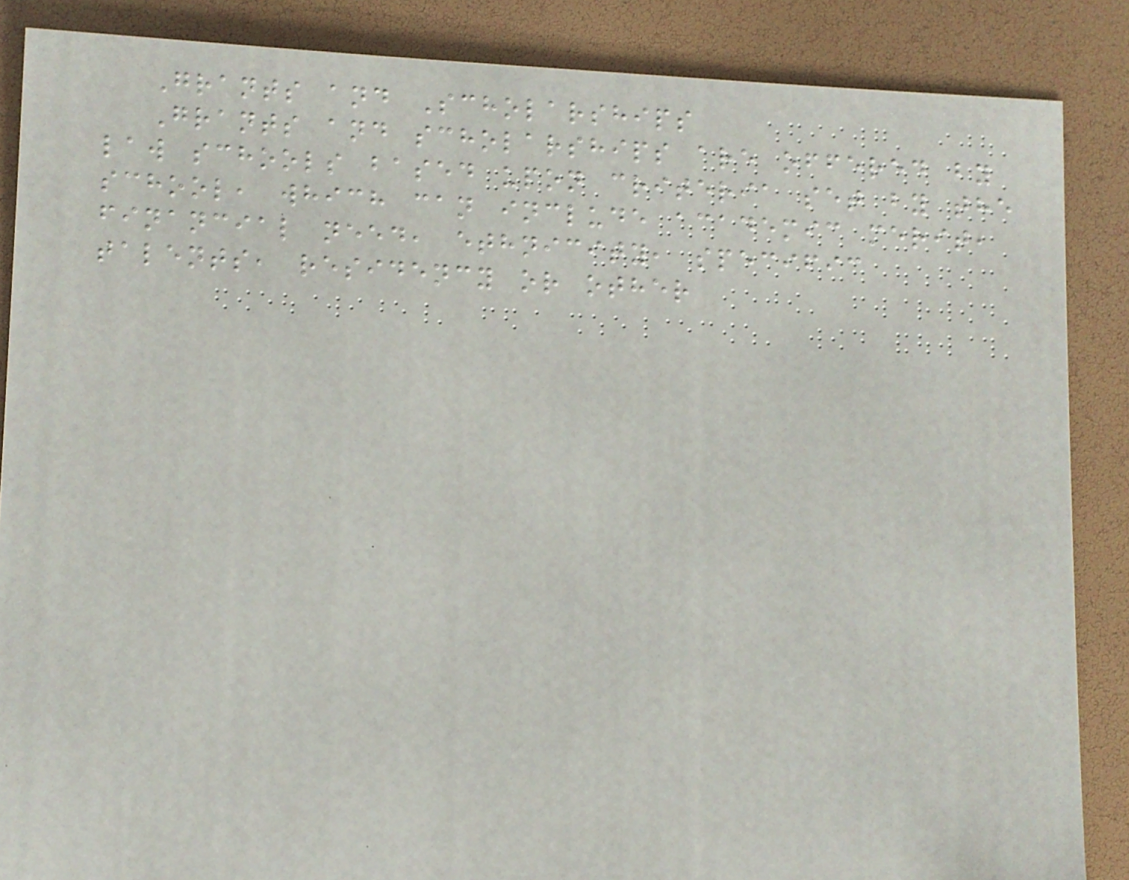Grants and Scholarships
Grants and scholarships are offered by
law schools based upon criteria set by the
school, which can include academic merit,
financial need, ethnicity, specific
talents, residency or other
